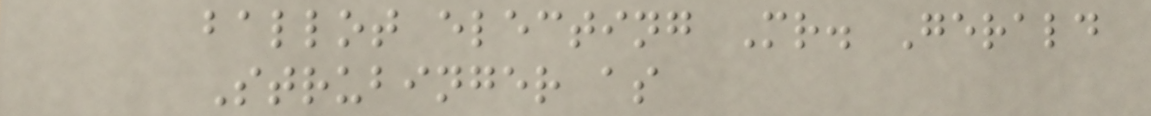ballot electing Mr. Gerald
Strubinger as
